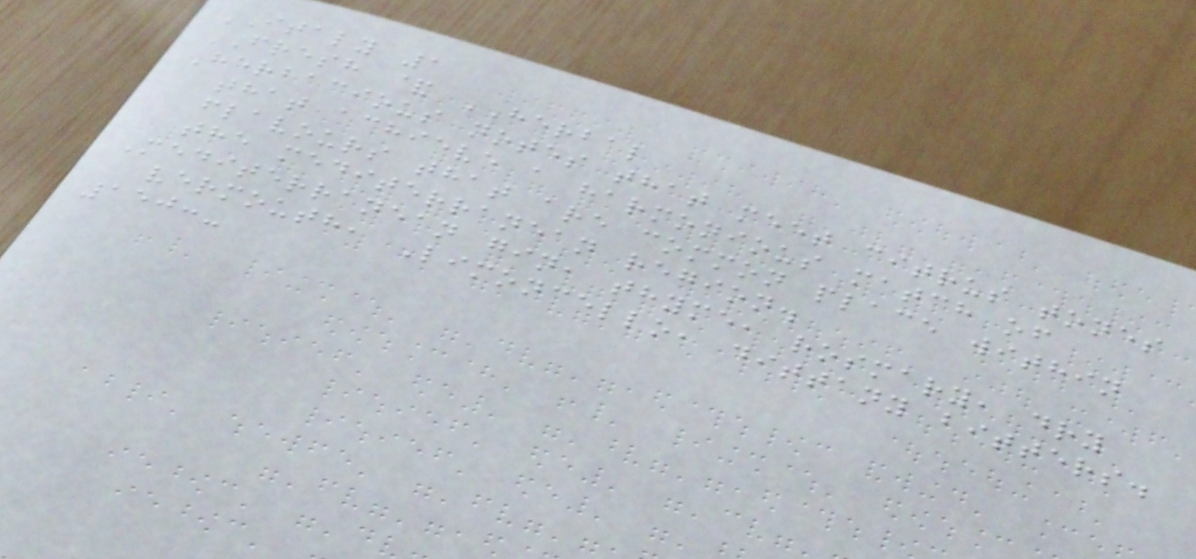ITALY 1
FRESH & HERBAL
Herbacious notes that meet citrus tones
that achieve a harmonious match of
flavours that are common place within
the mediterranean region.
Mediterranean gin, thyme, rosmary, dry
vermouth, Limoncello, dittany bitters.
150:-
